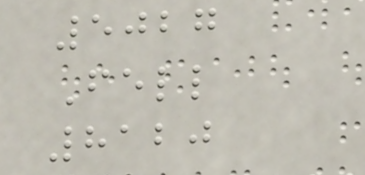5027
Fell
8120
